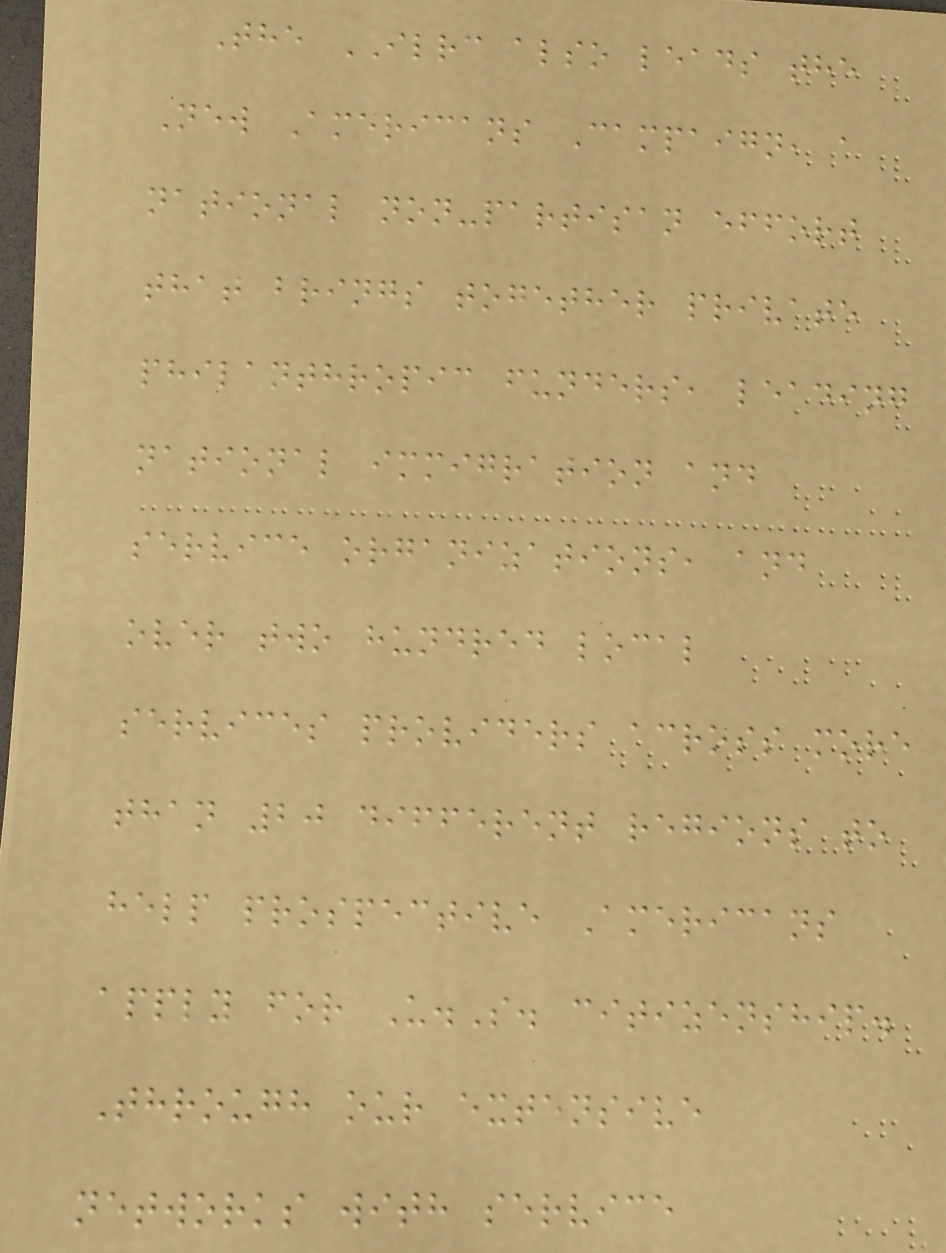The ILRC also leads the
New Americans Campaign, a
national non-partisan effort
that brings together private
philanthropic funders, leading
national immigration and
service organizations, and
over two hundred local
services providers across more
than 20 different regions to
help prospective Americans
apply for U.S. citizenship.
Through our extensive
networks with service
